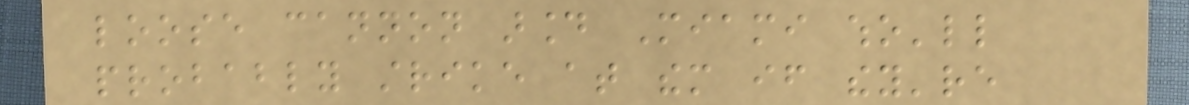loose cannon around Miami who'll
probably strike at them if they're
